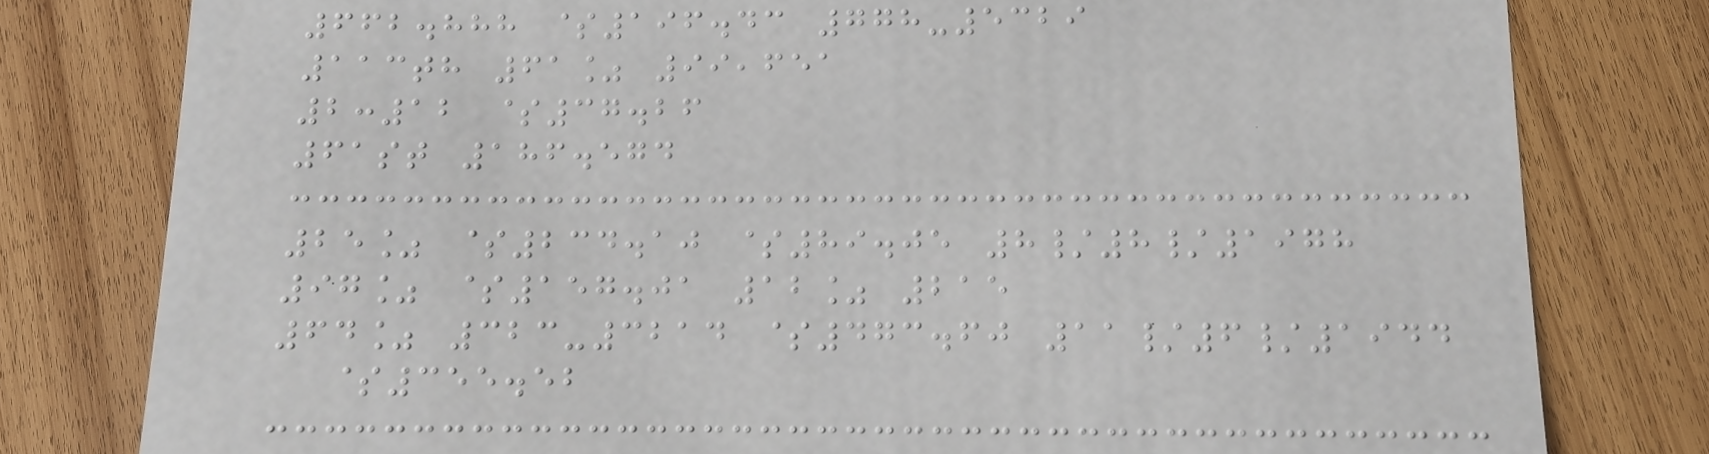662.888 $196.43 778-5329
113th 61% 99,651
2:12 $37.26
61st 186.574
25% $234.10 $89.05 8/8/1978
97% $157.01 12% 215
64% 323-3214 $473.60 11/6/1944
$355.52
